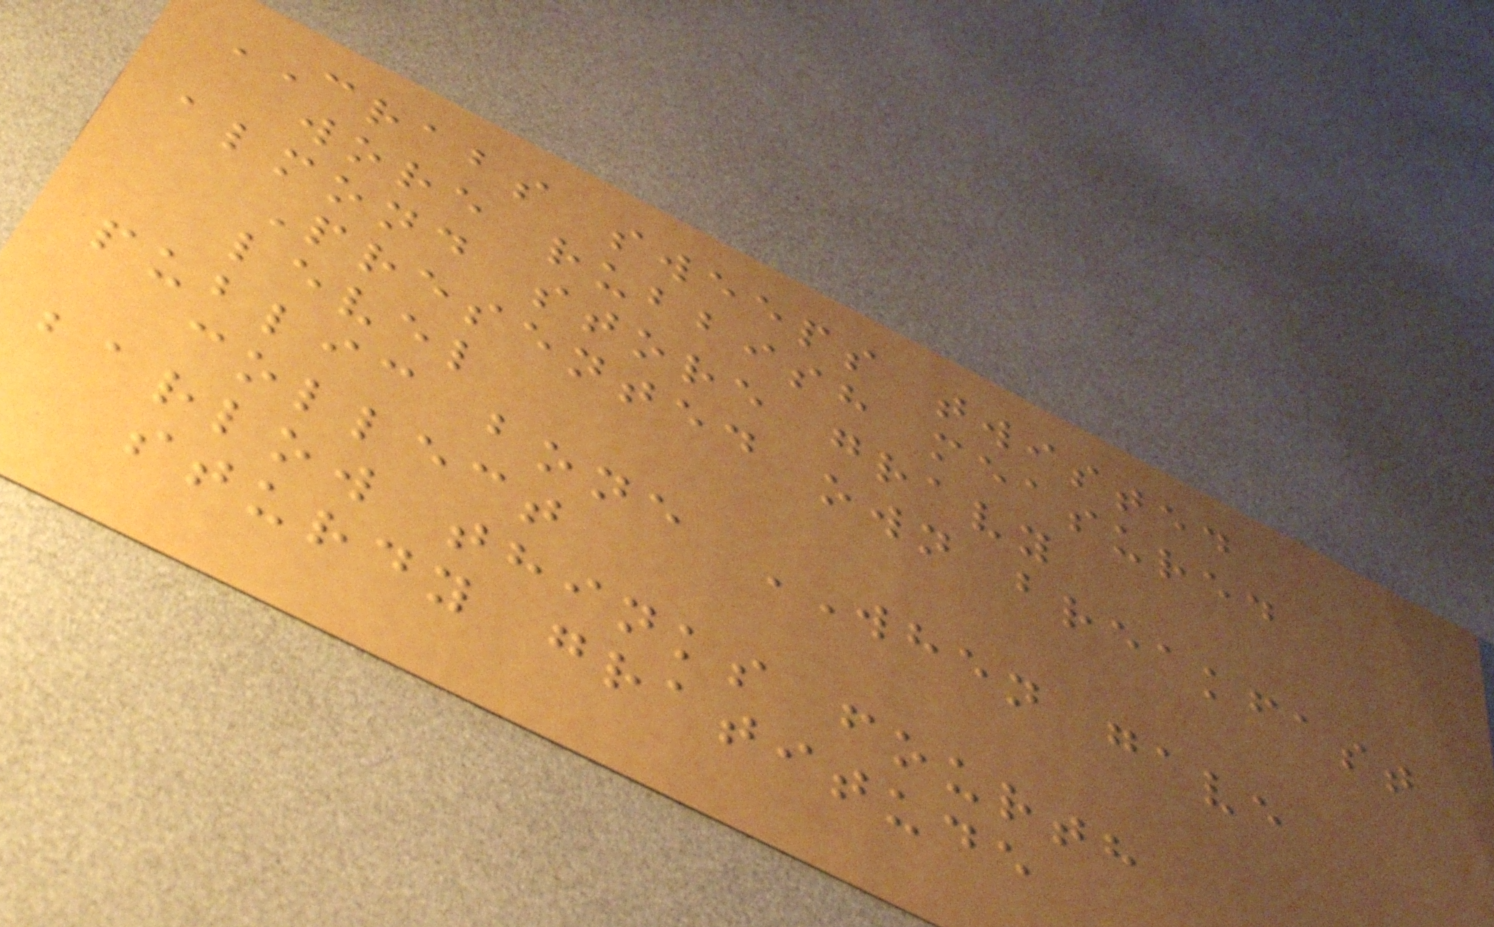CRABS sweeps twisted
wore rubbish measured
almond store gravy
Presented own breakfast
level
public bone WHEN gave
collect
barlow thinks fourth
sturdy gratitude
